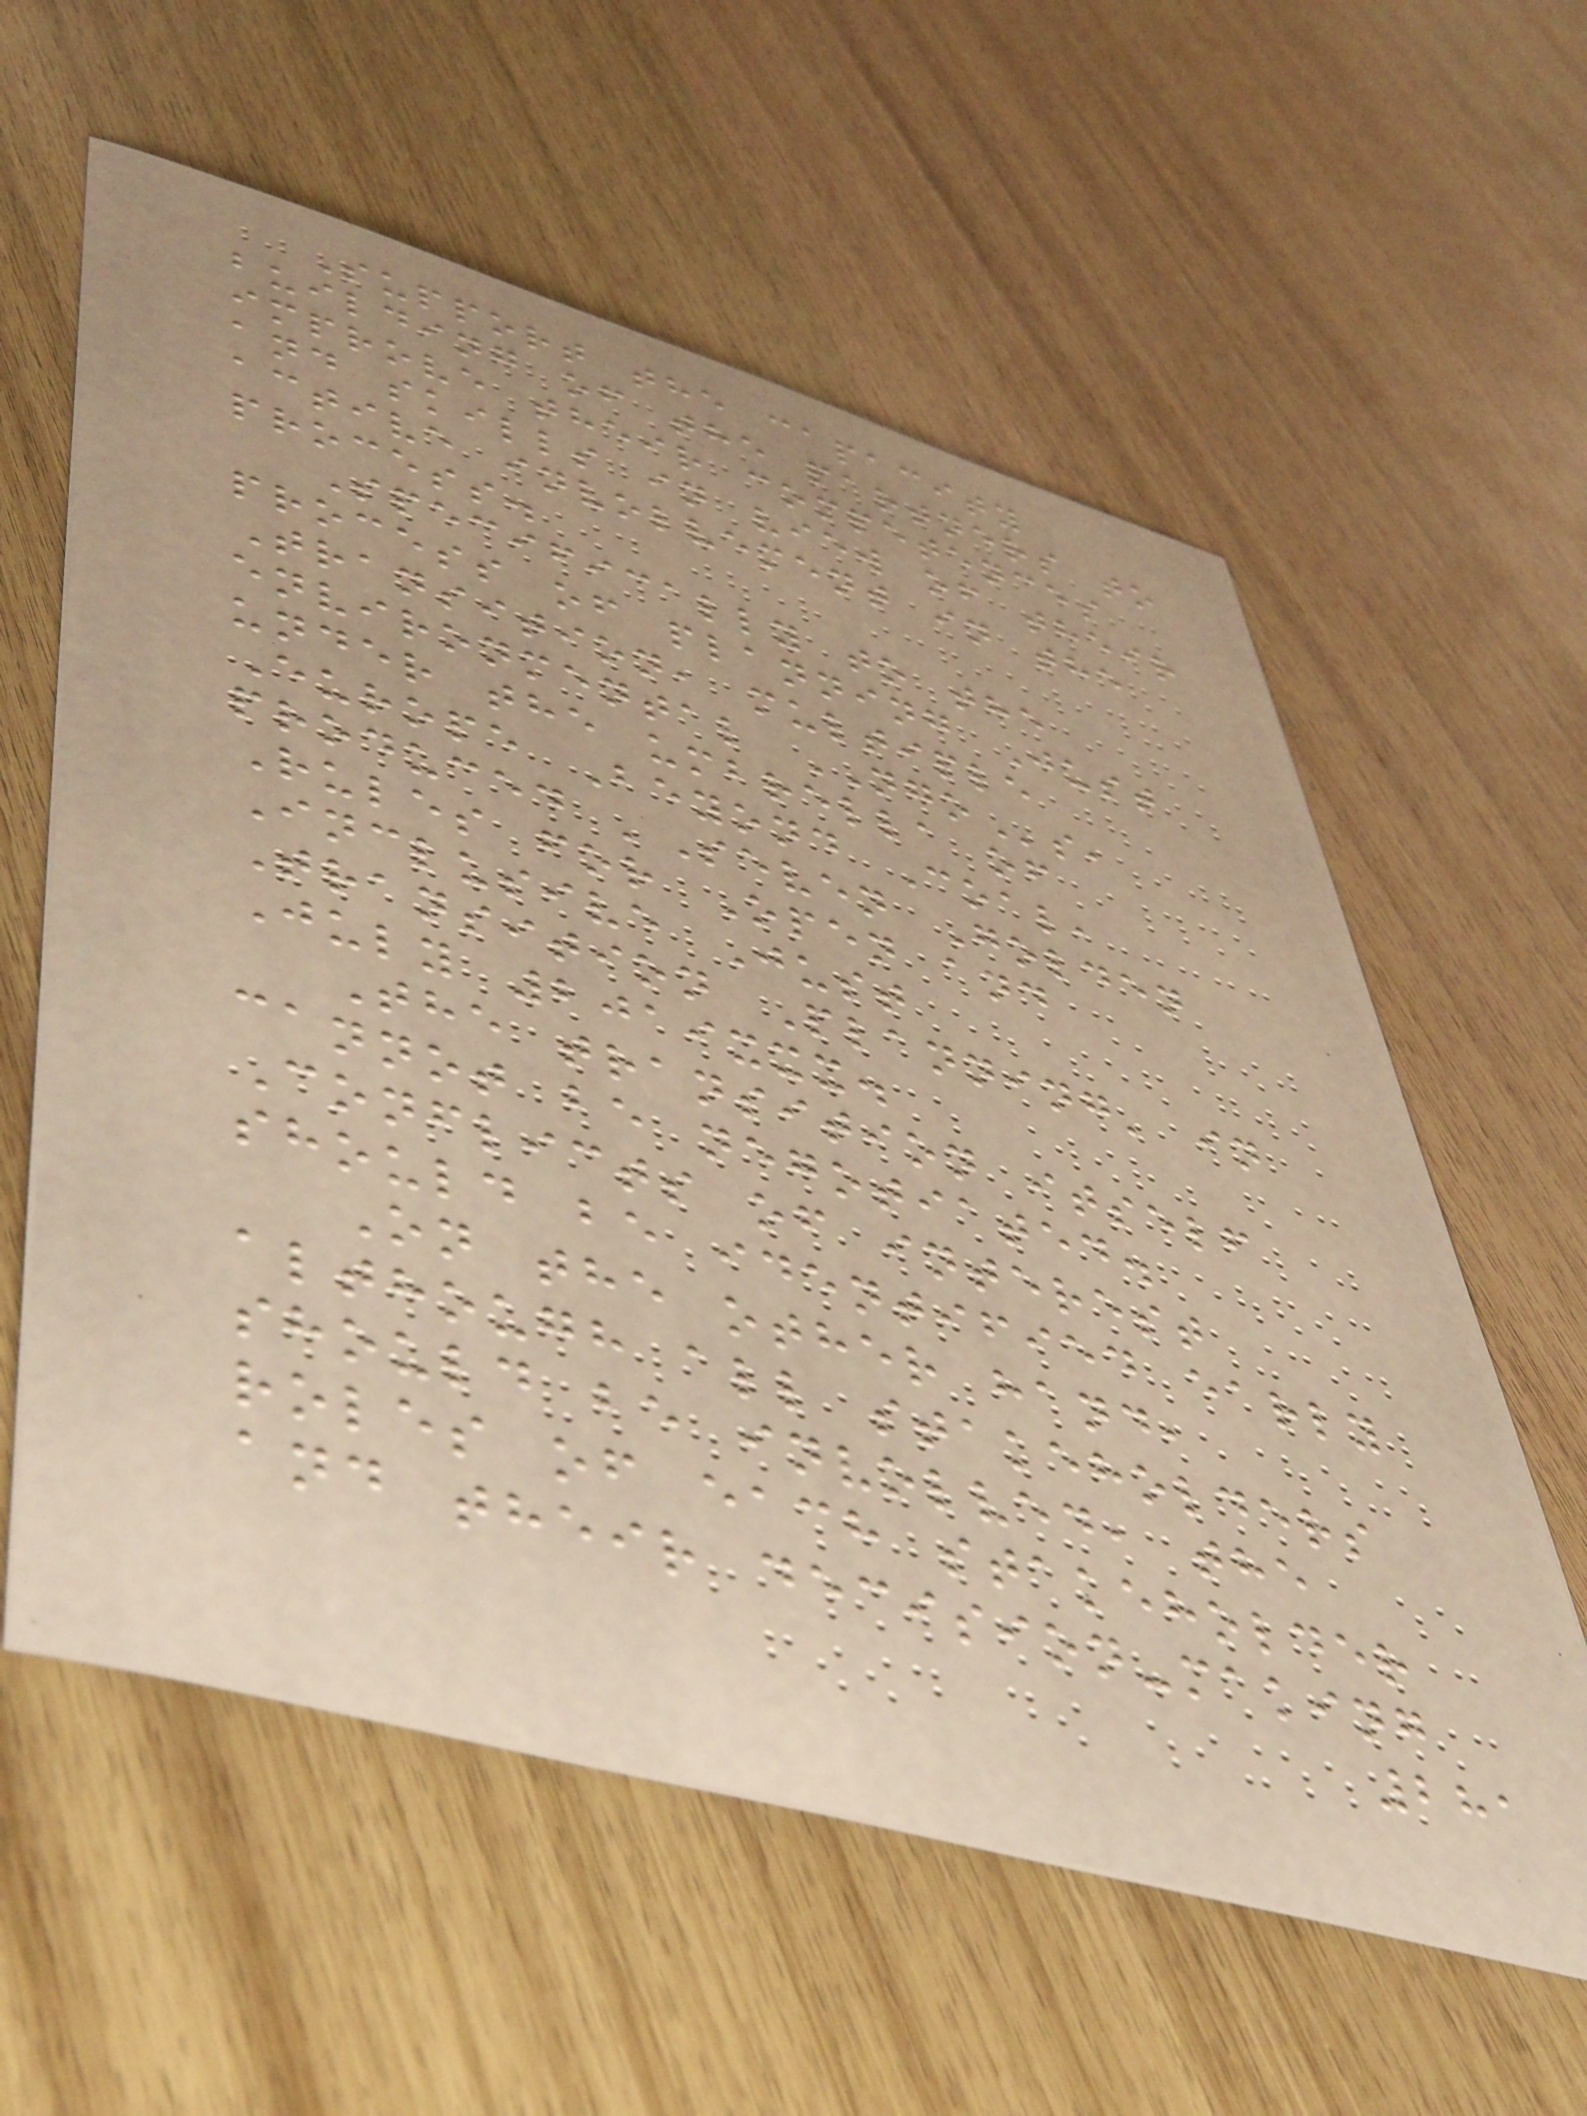Support the capacity
building of the partners to
improve their competences
and skills in view of their
active involvement in the
process.
Specifically to the
process of planning Just
Transition, multiple
environmental NGOs,
under the umbrella of
Europe Beyond Coal,
produced 'Seven Golden
Rules for Open and
Inclusive Just
Transition Planning' in
July 2019xxx.
The transition itself
cannot be negotiated.
Conflicts of interest
should be identified early
On the other hand,
although all stakeholders
should be involved, the
roles of each stakeholder
and their decision-making
281
